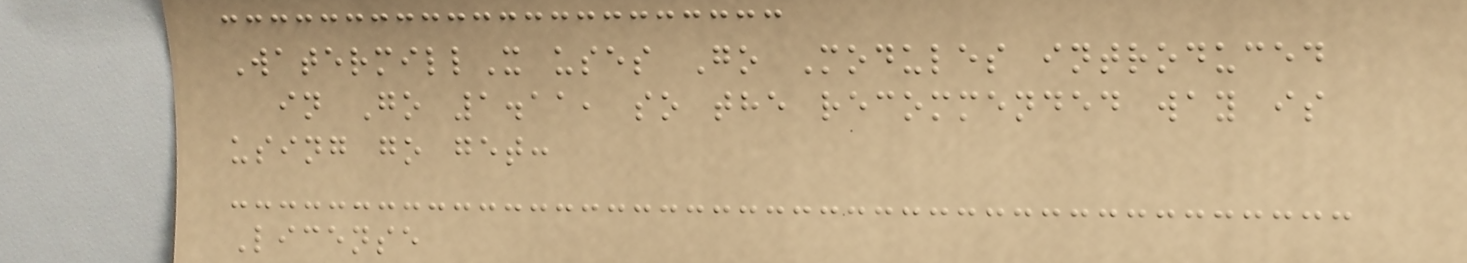WatermillX uses Go Modules introduced
in Go 1.11, so the recommended way is
using go get:
License
